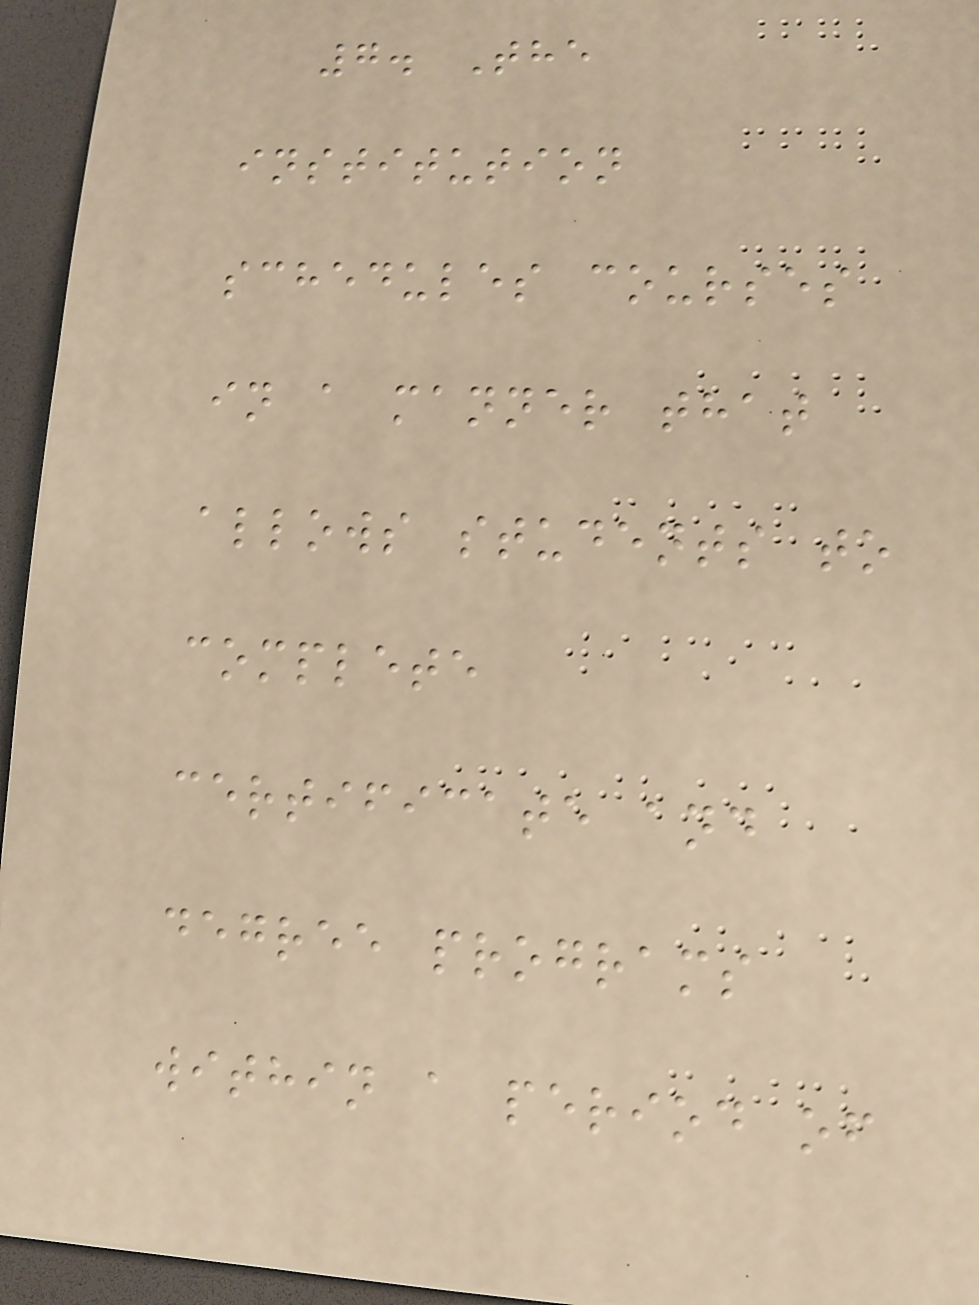7. The
institution
schedules courses
in a manner that
allows students to
complete
certificate and
degree programs
within a period of
